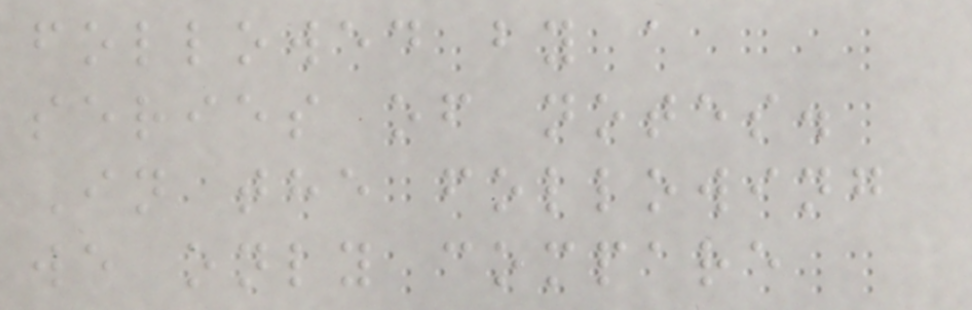followed by a
series of notes.
In the following
we only compare
